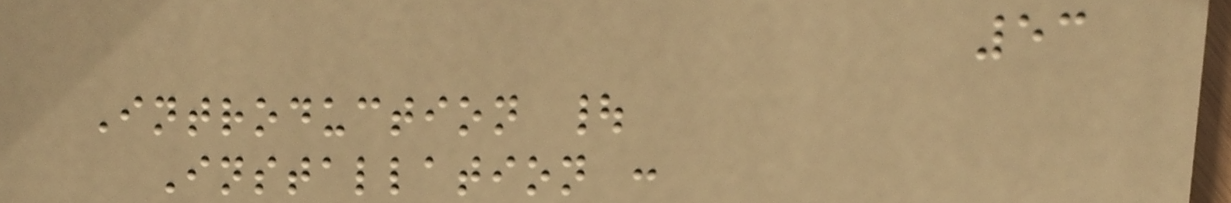53
Introduction |
Installation :
